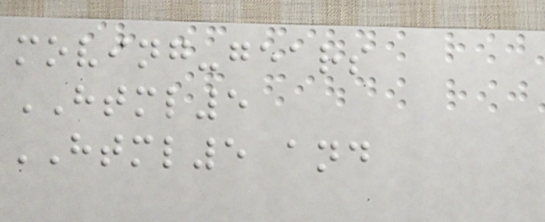moving-gears
HTML5
HTML5 and
